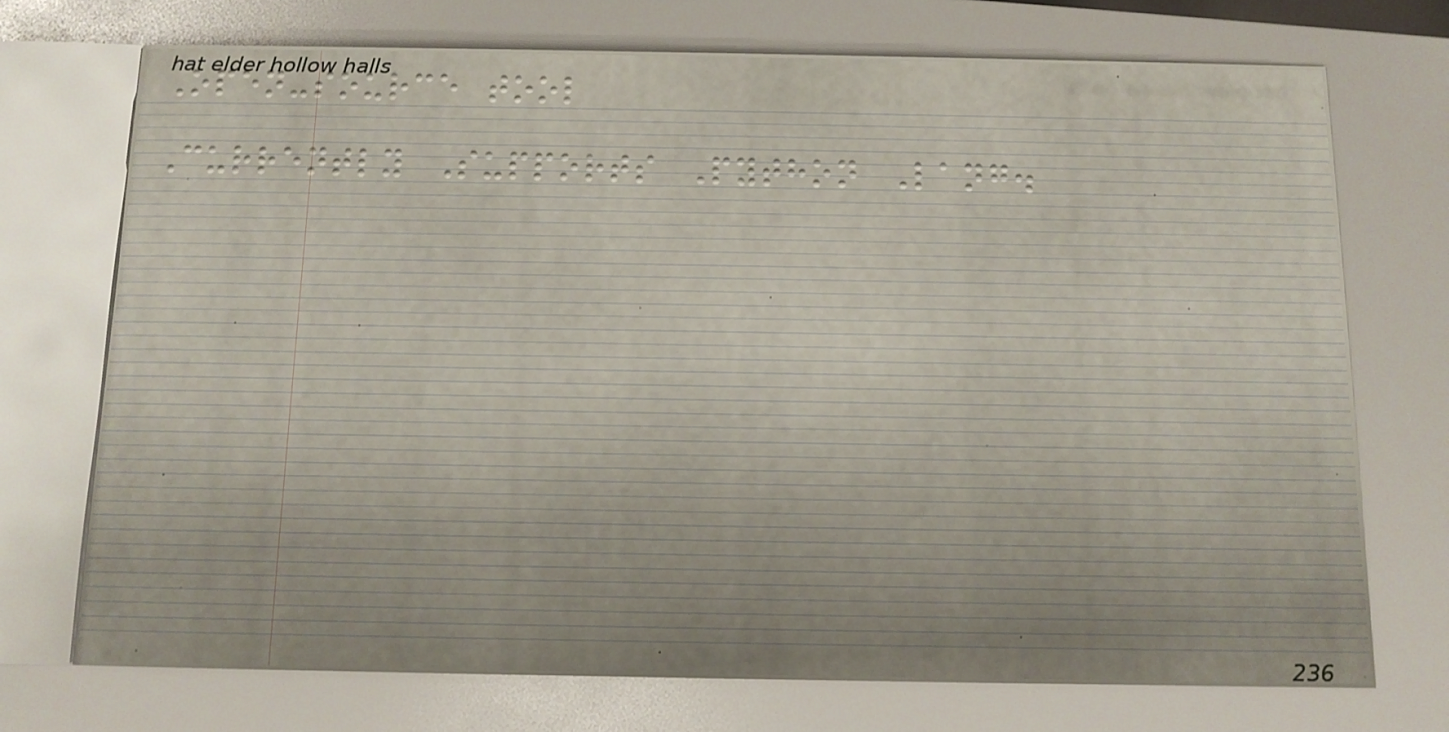Open-source tool
Currently Supports Python Lang.
